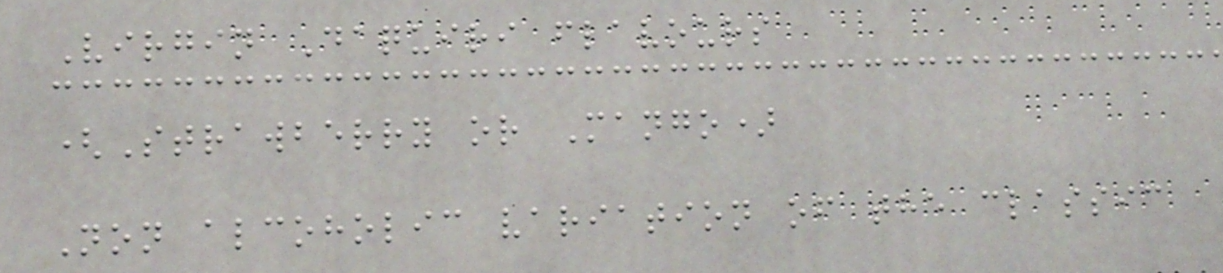Virgin Daquiri flavours
(Strawberry or Mango)
Non alcoholic variation of the classic
